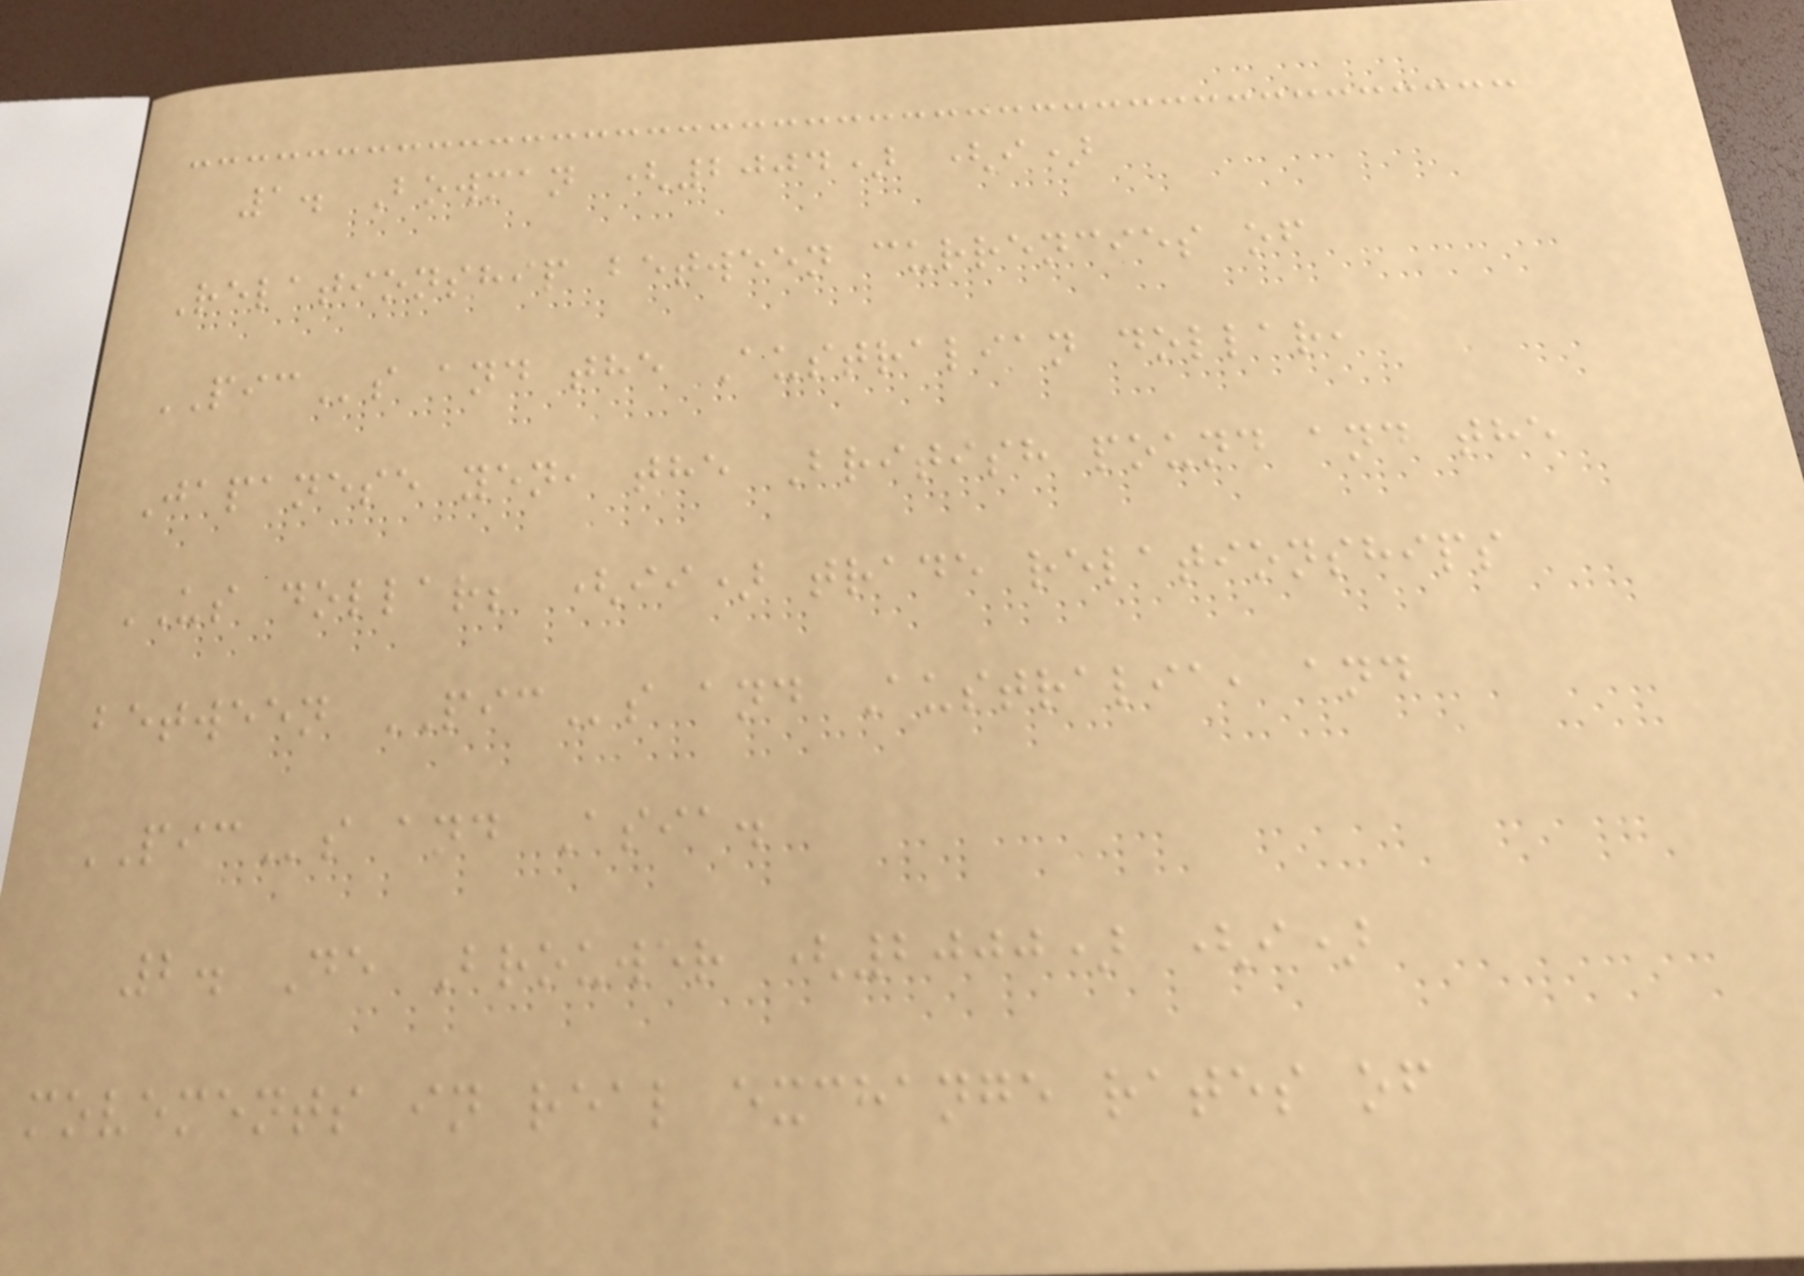1. Bowman (2004) (i)
Relationship between currencies of
PICs and the Australian dollar,
Japanese yen, the British pound and the
US dollar; (ii) trade relationships
between PICs and Australia, and
PICs and Asia.
2. De Brouwer (2000) (i)
movements in real exchange rates of
